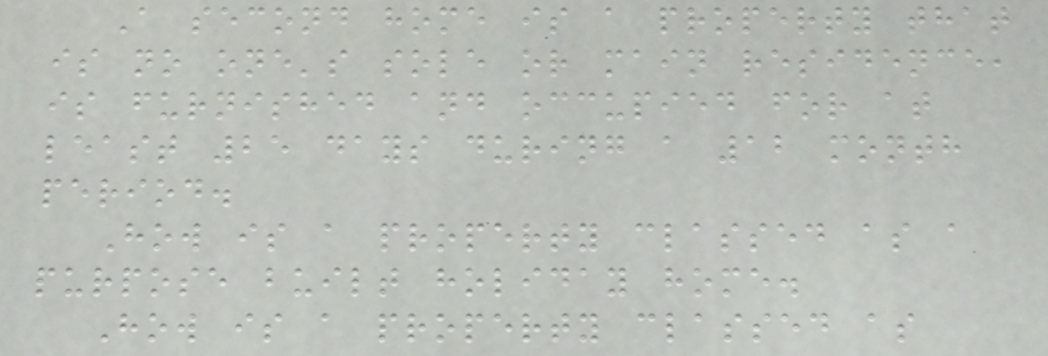A second home is a property that
is no one's sole or main residence,
is furnished and occupied for at
least 25 days during a 12 month
period.
How is a property classed as a
purpose built holiday home.
How is a property classed as
